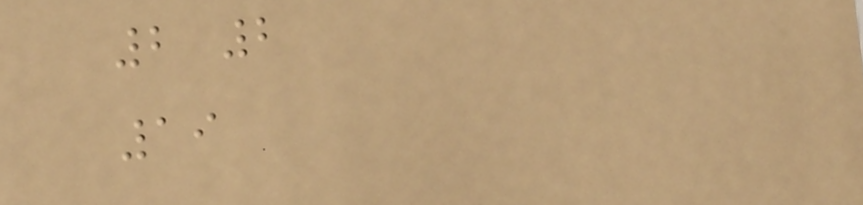2 2
19
